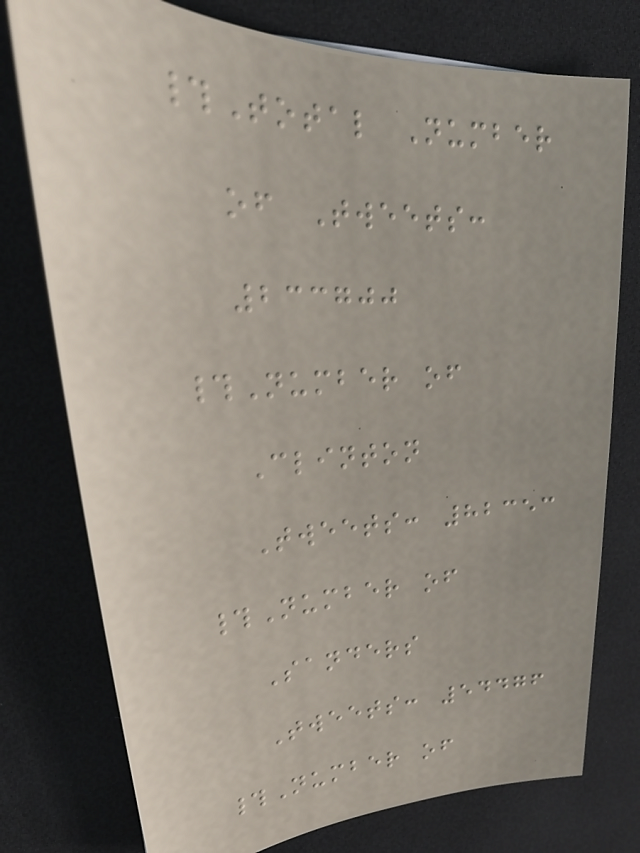#Total Number
of Tweets:
233700
#Number of
Clinton
Tweets: 82353
#Number of
Sanders
Tweets: 54476
#Number of
